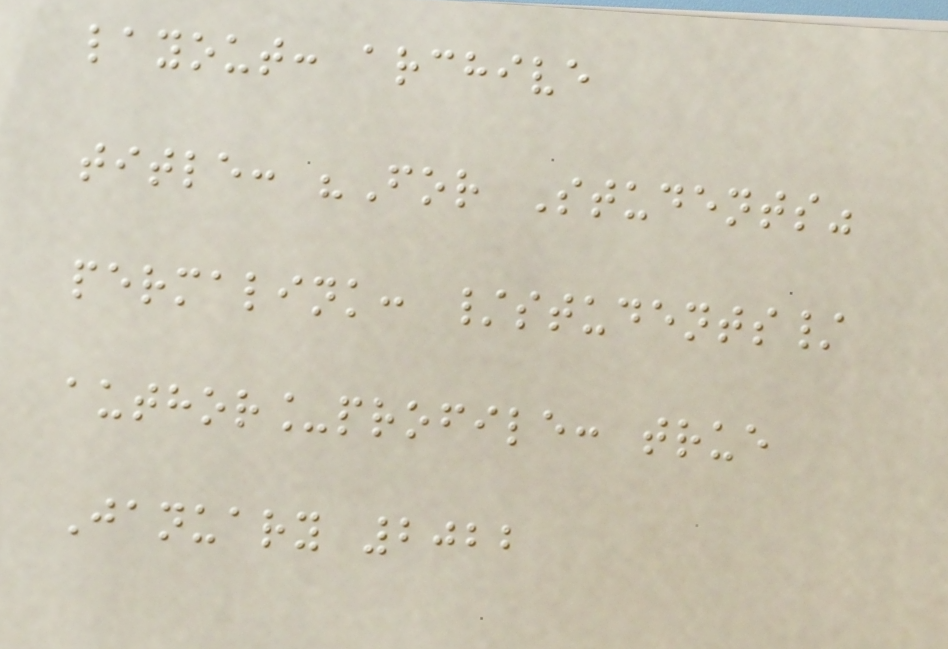layout: archive
title: "For Students"
permalink: /students/
author_profile: true
January 2022
